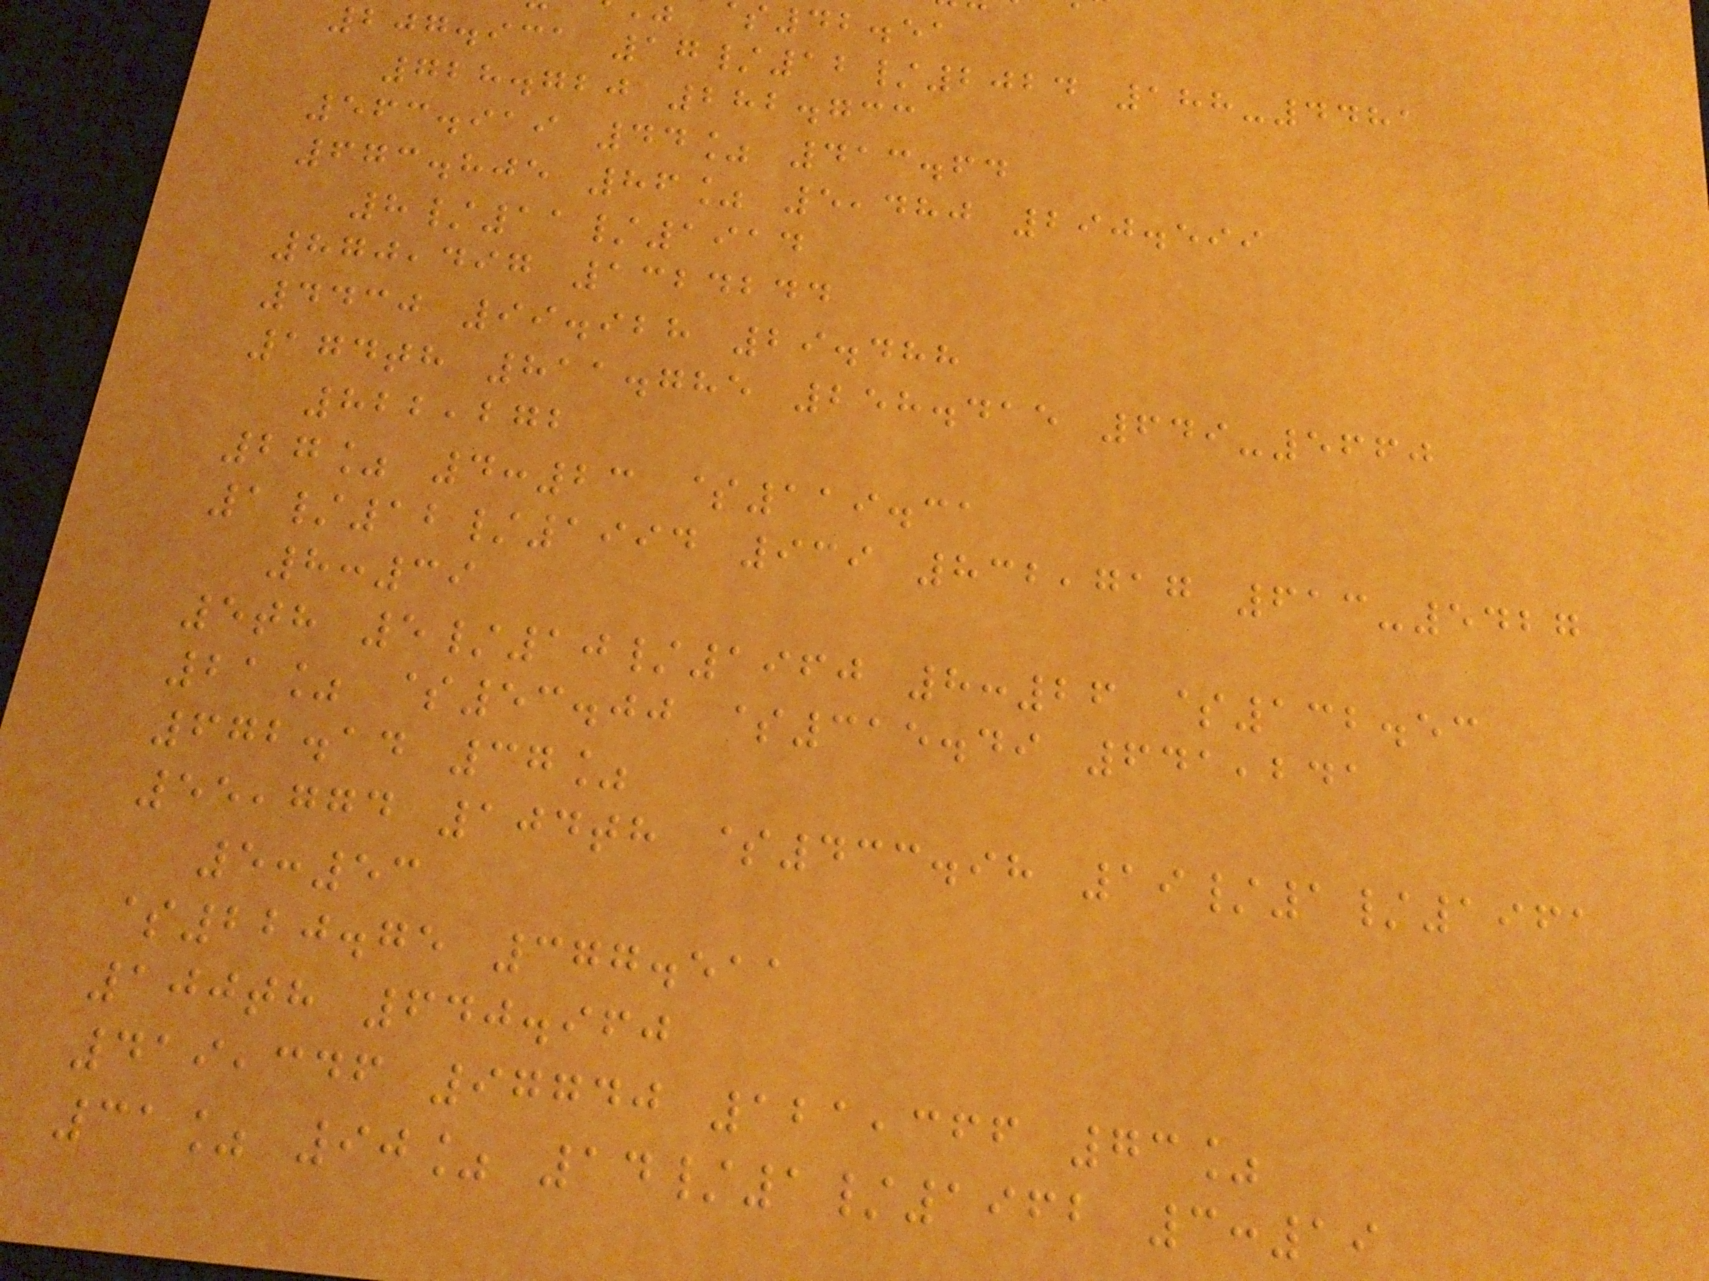42.51
207.931 17/12/2024 188-4481
728.720 282.733
563.919 44% 413.64
673.805 86% 5,480 290.599
8/11/1914
870,497 1324244
4430 99.928 29.488
174th 811.785 258.415 649-5660
822,272
27% 4:23 $119.31
1/12/1994 939 832,717 613-5427
8:39
5th 5/10/1960 8:26 $132.53
21% $53.00 $315.49 641,241
672.14 37%
55,774 104th $433.98 19/1/1961
5:53
$220.75 377.511
100th 640.960
419,346 97740 121,366 73%
31% 90% 14/1/1962 3:19
